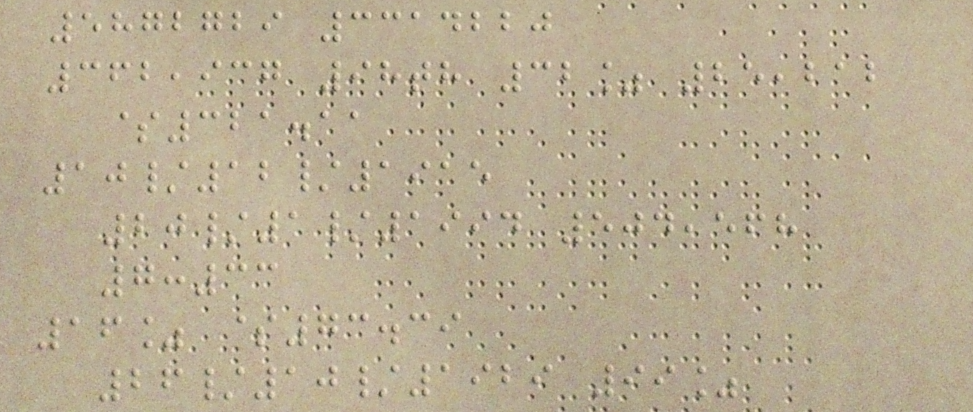5872729 3314220
362,937 98th 32% 25,212
$321.11
10/12/1915
20/1/1994 504,568
7:33
16% $73.39
26/10/1929 99%
